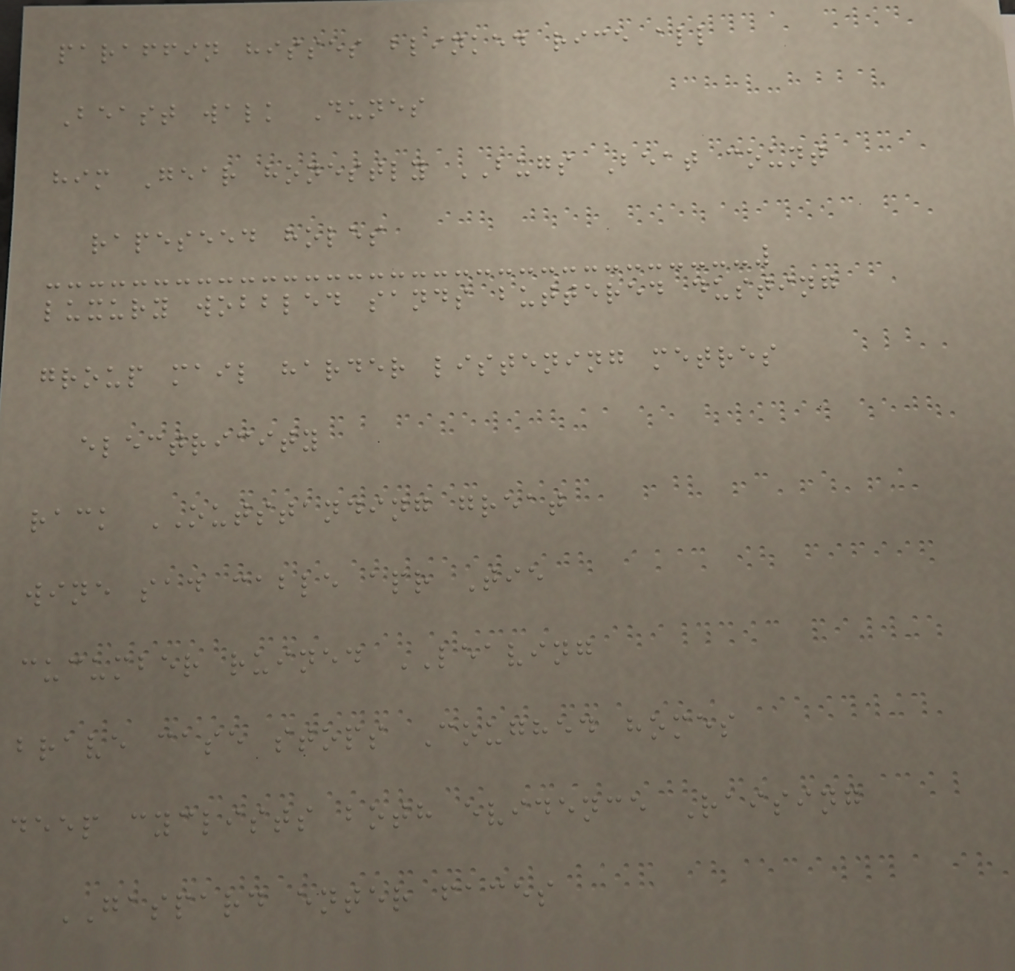paraffin hisses blinked rice all
Beast walk Dunes
him Gear honestly BUGS Beat count
rapeseed holes
luxury wobbled sands buttered dusting
group mail harder listening metres
electricity
rack OUTSTANDING great
wine sad cable apr Tie
cucumber ruined LEAVING
brave case stops Coughed homes
deep cyclists both evidence Raising
GASPARD enter faces
